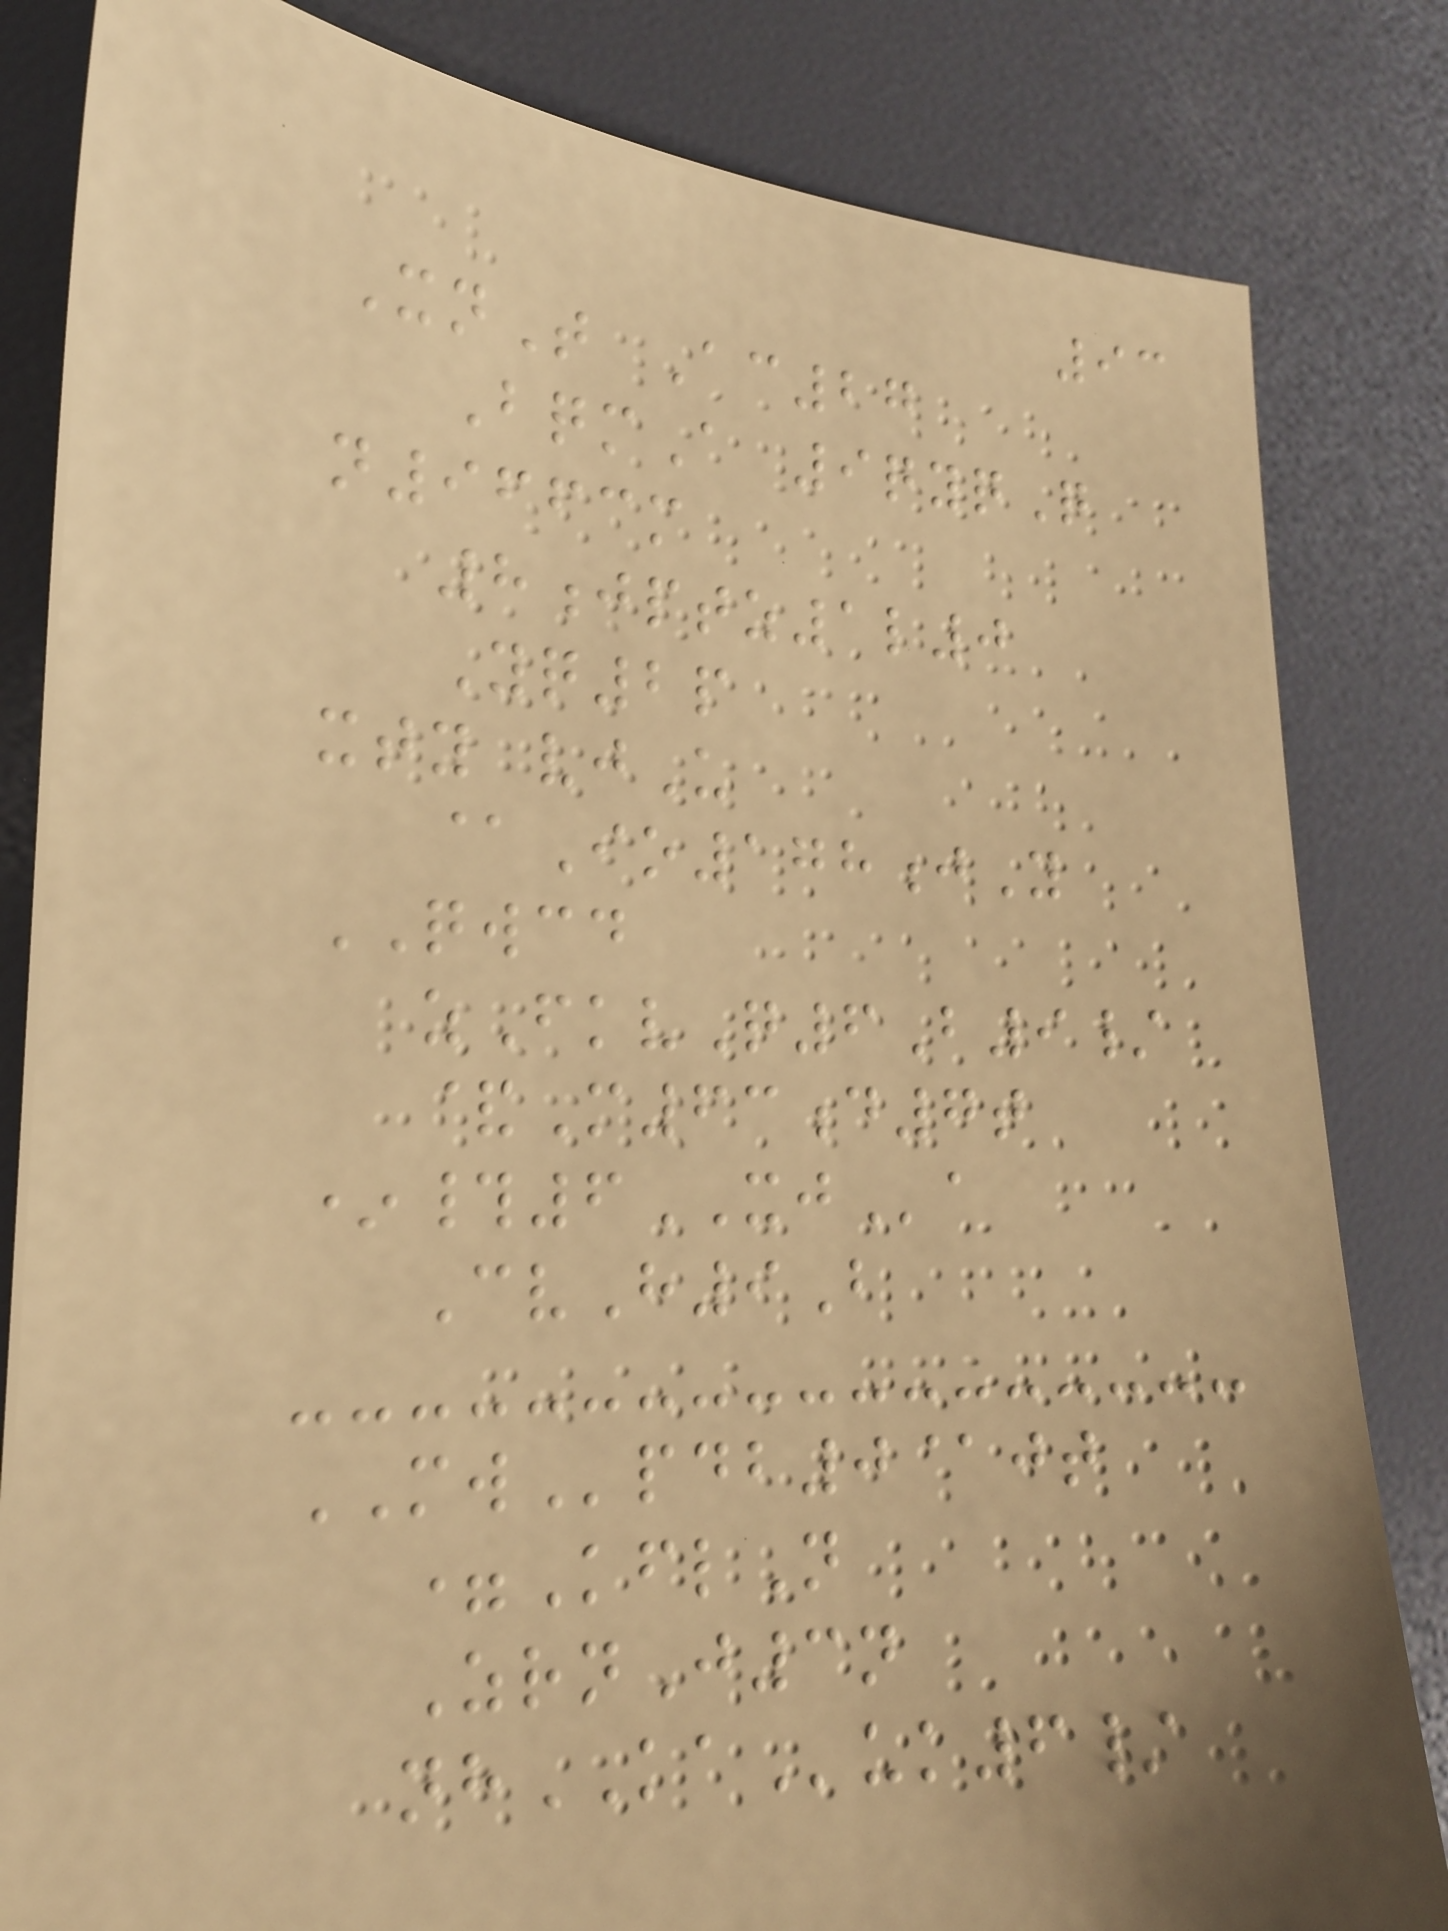93
XnT Ac27
BqmA 9qyqQ
n9663m
8jptz1l0
Yq2p
xty vjU
@Io178jY
QWCD
zFkvQ6B9/
&M63d7t
*#6XJa
CvH9B
MWpdb0@jt
=KflN
ZrnJ3n
nhKAuk6/
